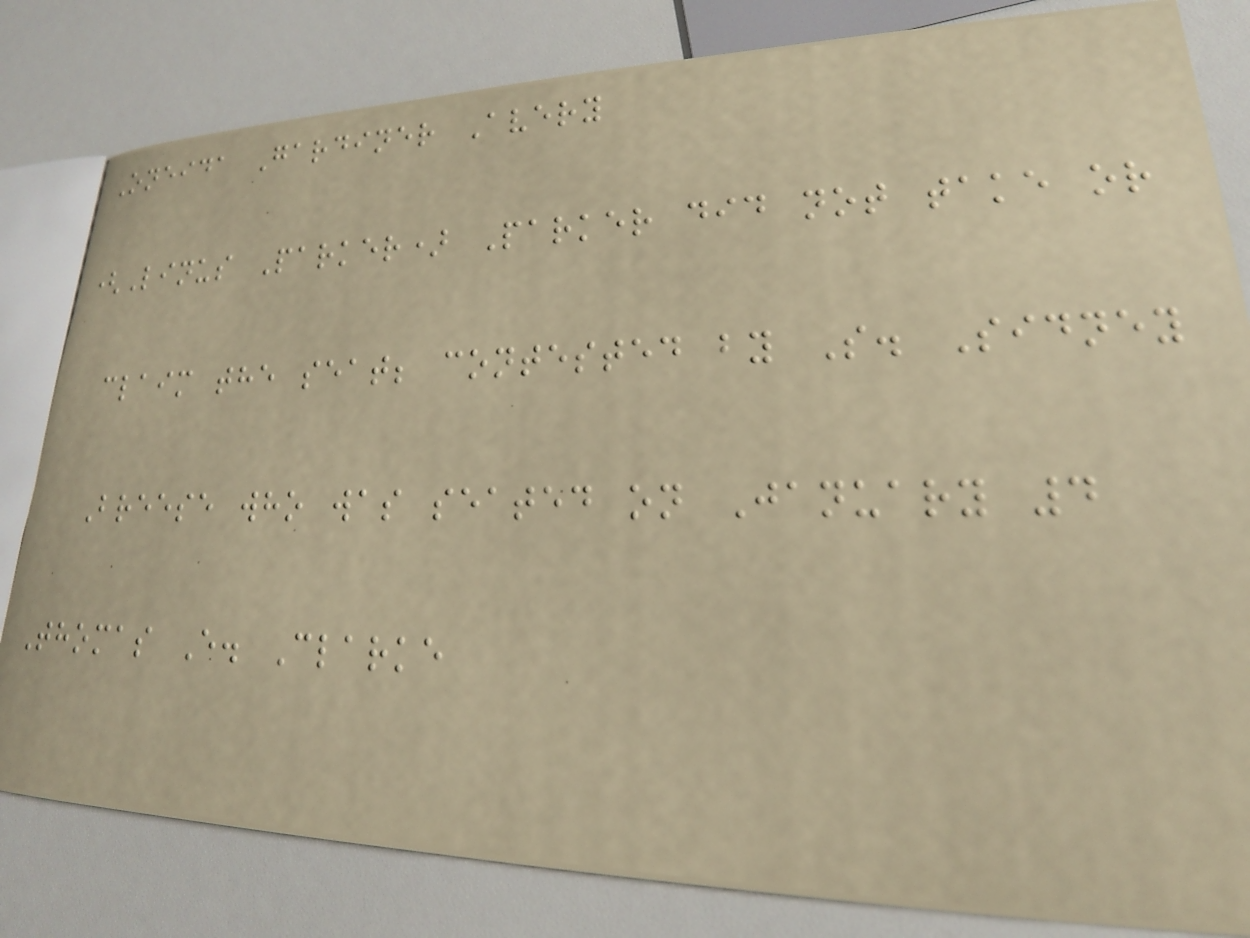Oneida Gardiner Avery
(Linus Parker) Parker did not take or
claim the seat; contested by S. Sidney
Breese who was seated on January 4
Thomas E. Clarke
